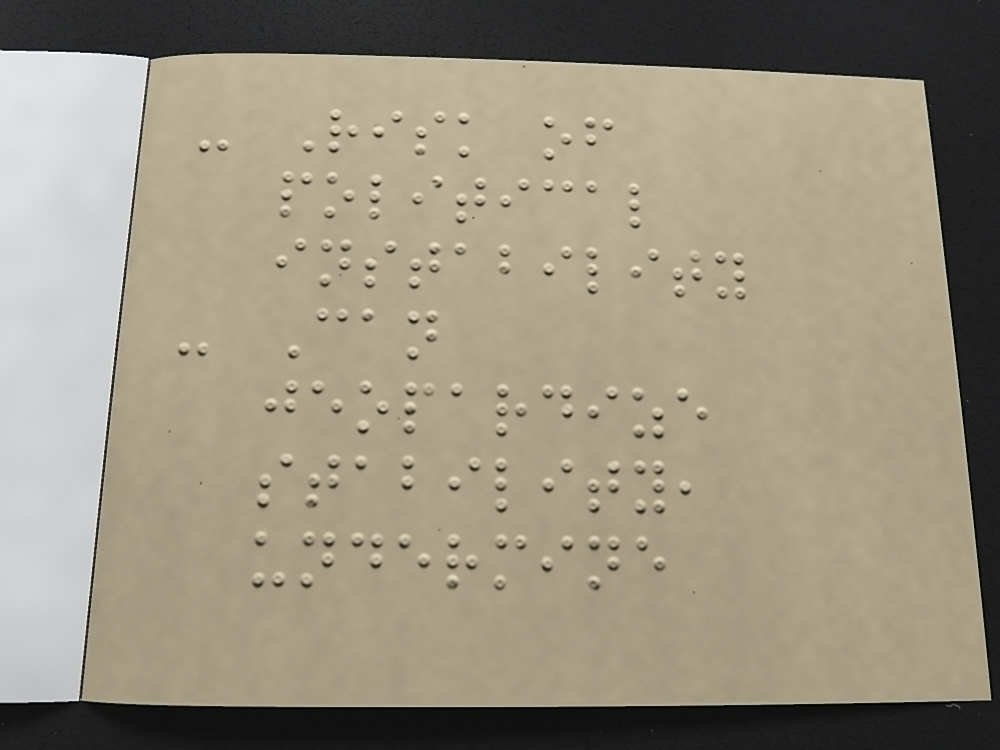- Risk of
political
instability
- Can
jeopardize
stability,
undermine
